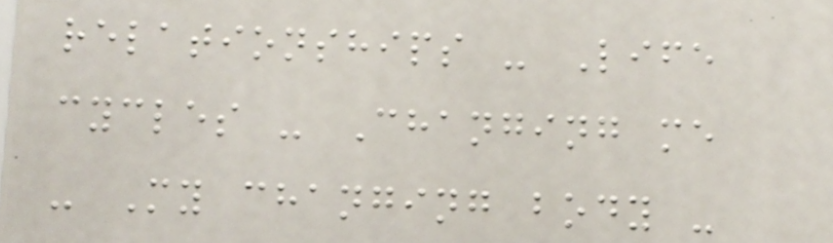relationships - Life
cycles - Changing me
- My changing body -
